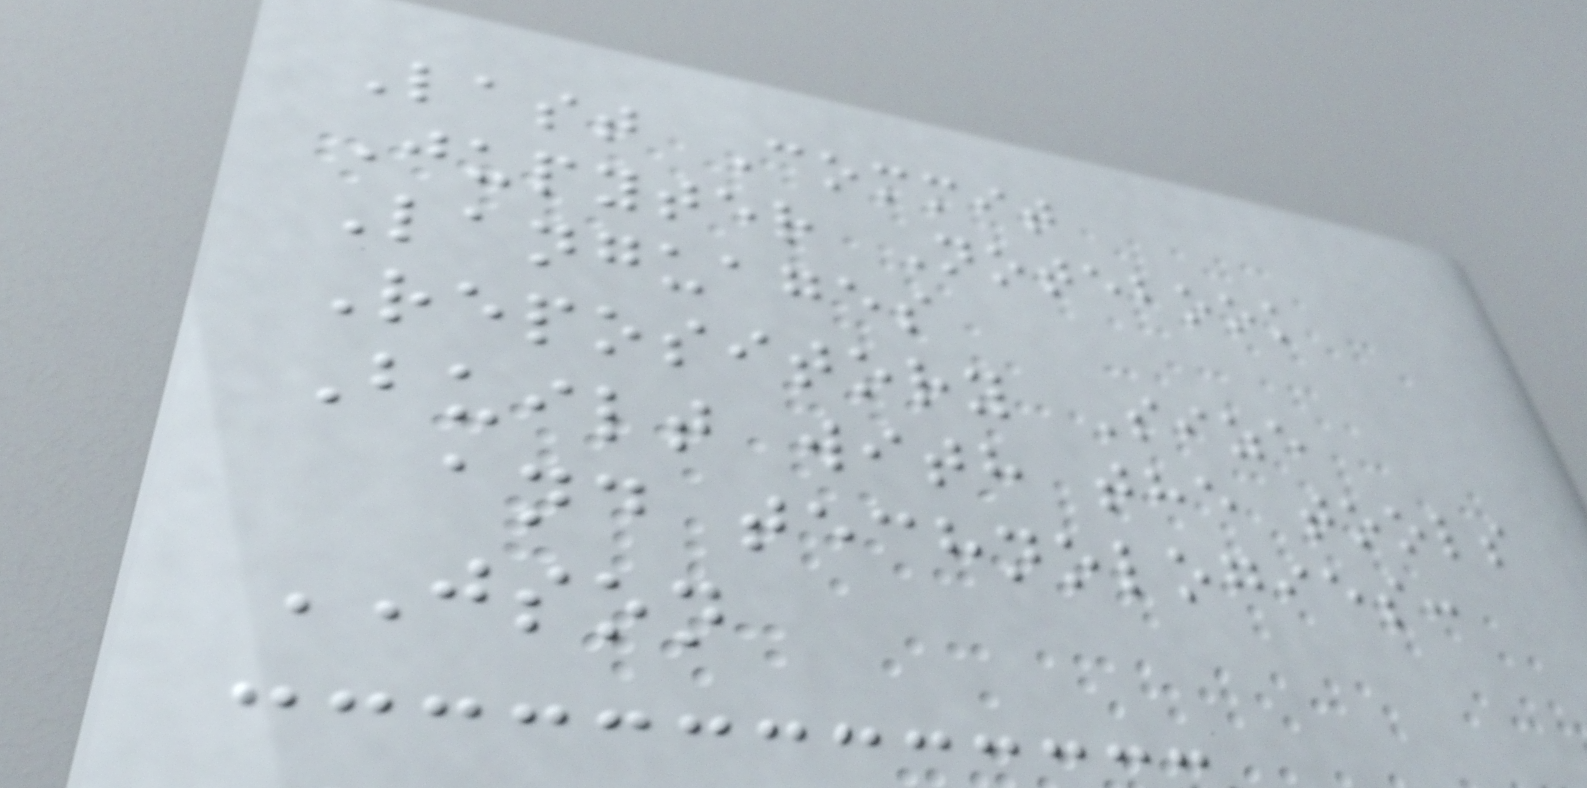Last Commit
Jupyter Notebook
Languages
Repository Size
Built with the tools
and technologies:
JSON
